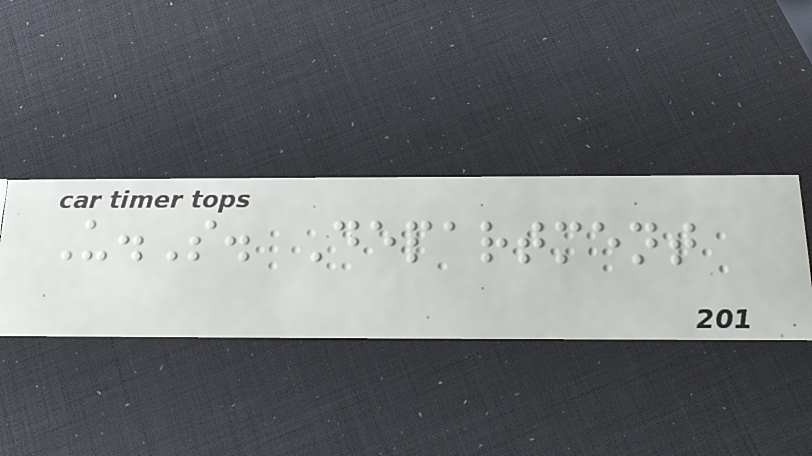U.S. Department
